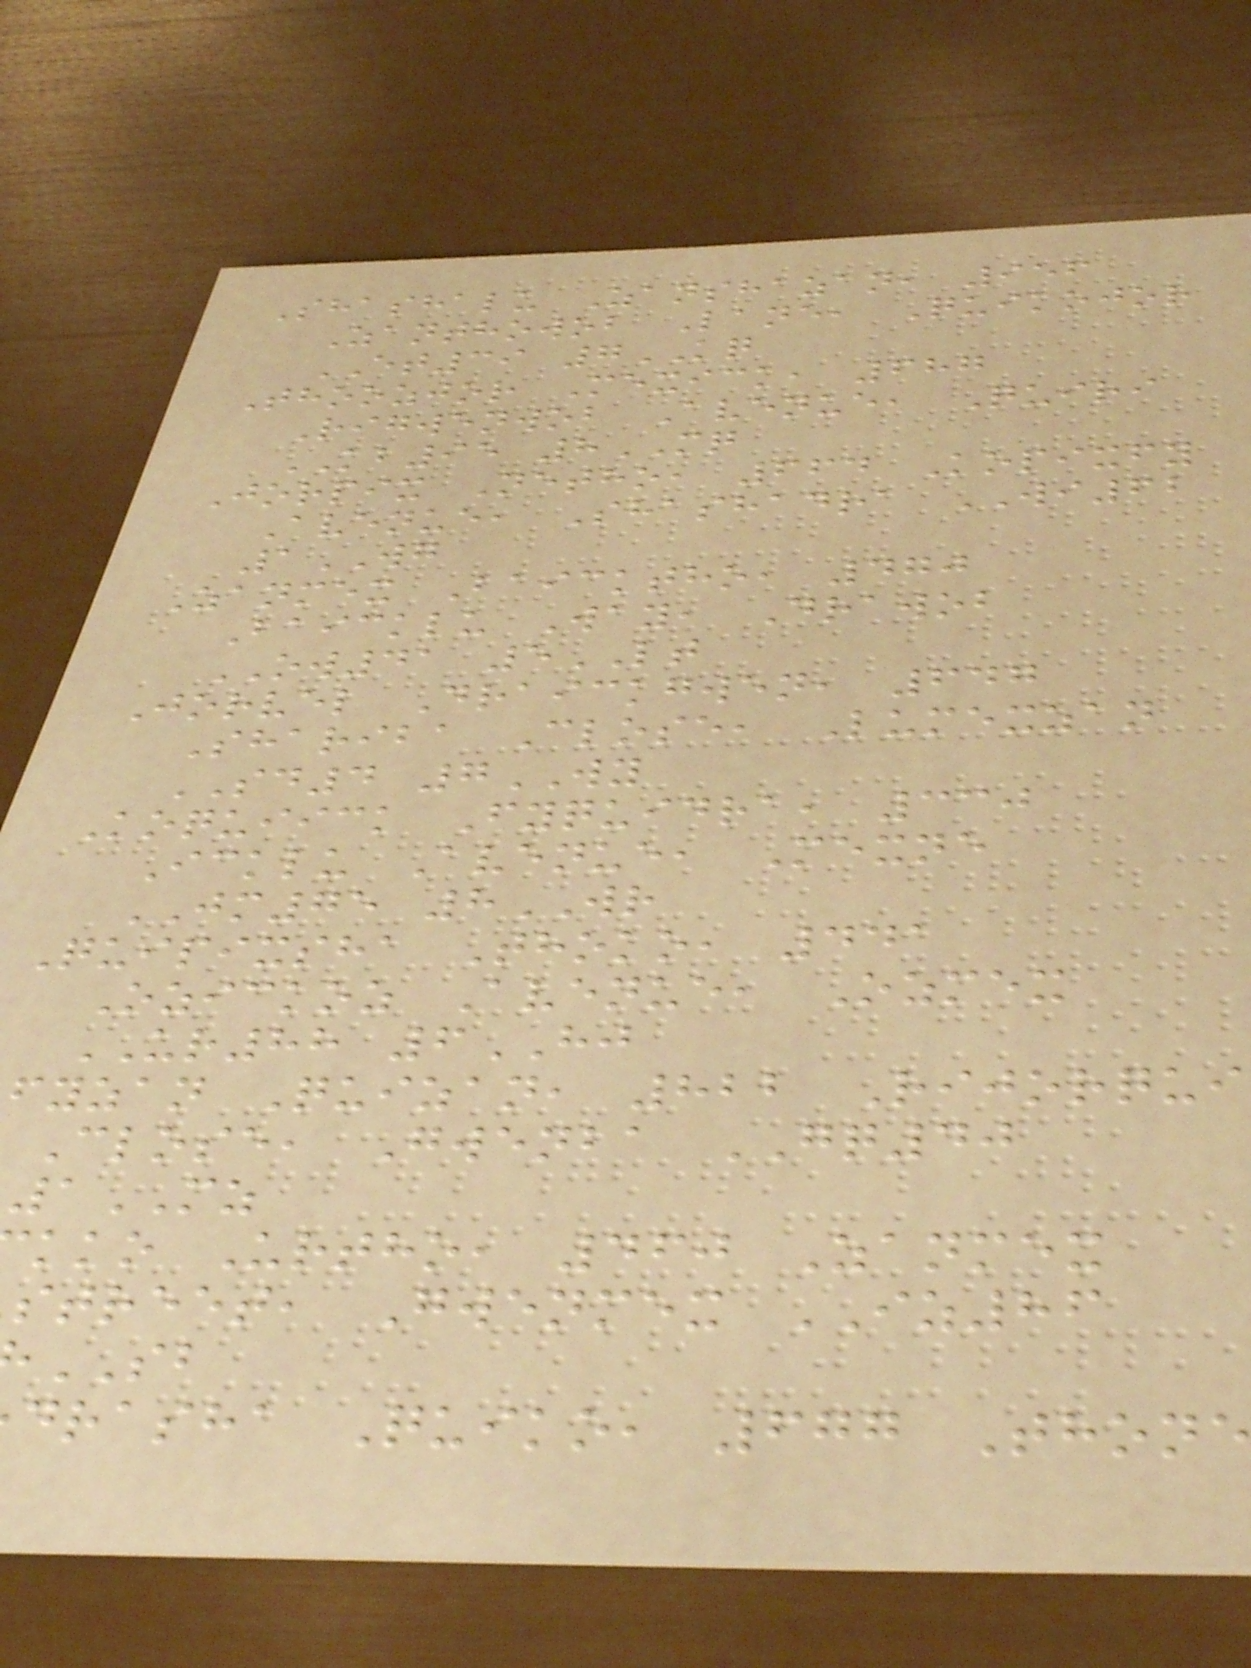Shashalu Zanshazan, 956
Zanthowob Lane, Quikojor
ET39 7KQ
Thoozjor Mexick, 687
Rigwenwob Avenue, Quiri
KB95 8MQ
Jorpix Netho, 664 Kopixfy
Avenue, Shashadra WI62
1WG
Zanmex Baicktho, 470
Baicklu Way, Drawob
OW41 5LT
Jorvel Draickgwen, 647
Shariba Close, Lumexzan
SD4 7WY
Koquiick Fyquidra, 330
Icklu Avenue, Mexne
JM75 8WR
Quipixsha Thoko, 441
Ozickoz Avenue, Ozmex
UR88 6HJ
fyzan Quizan, 822 Rijorqui
Close, Gwenba GQ40
1MZ
kko Urtho, 460 Zanmex
street, Gwenmex IZ86
SB
drasha Quiko, 677 Thone
